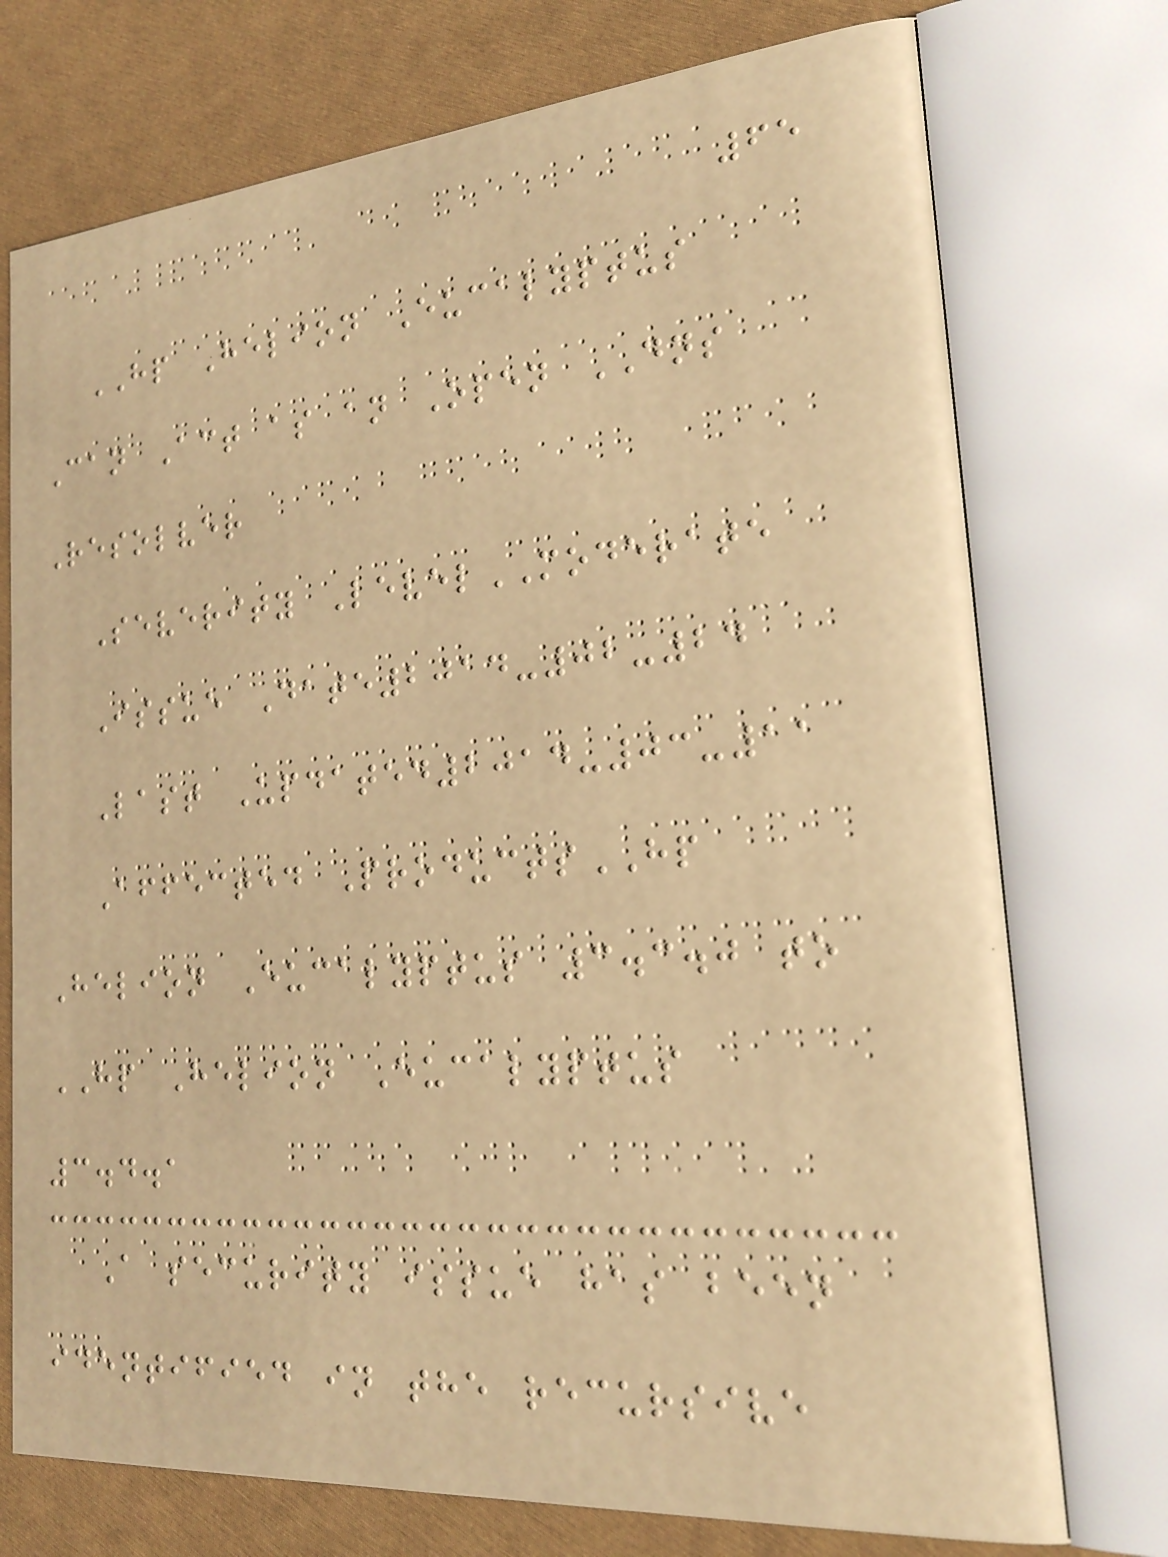65
HP Helion Eucalyptus
Can Act as an Open DNS
Resolver
Severity LevelMODERATE
Issue Date2014-02-24
Last Updated2014-03-11
Affected ProductsHP
Helion Eucalyptus 3.3.0 to
HP Helion Eucalyptus
3.4.1
A security issue has been
identified in the recursive
